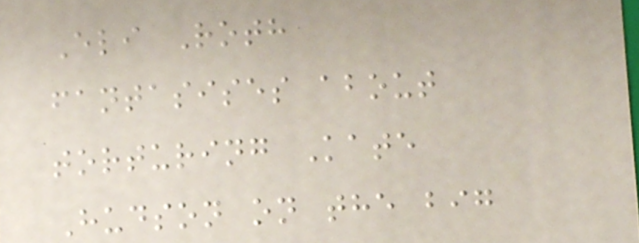Eli Roth
fantasises about
torturing Kate
Hudson on the big
